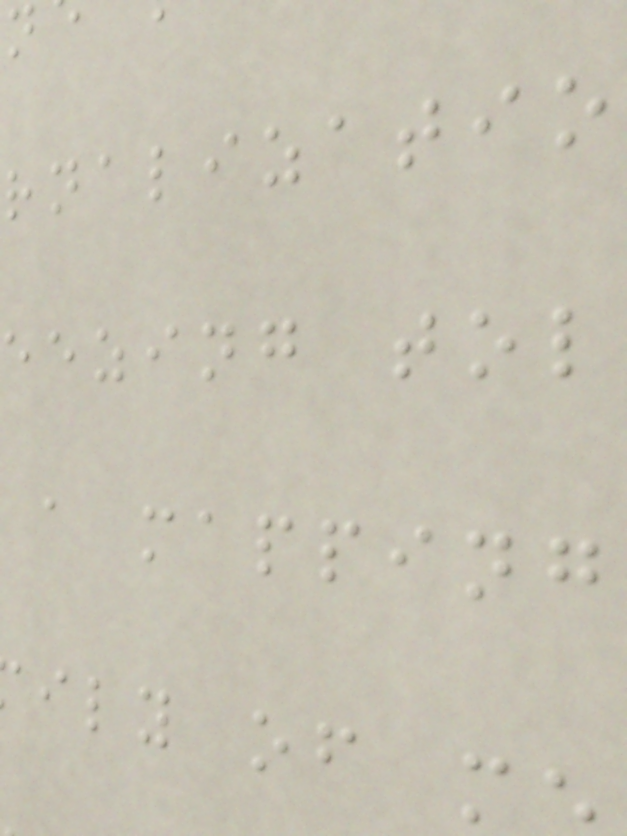eezing tol
a mapping
ily of m
